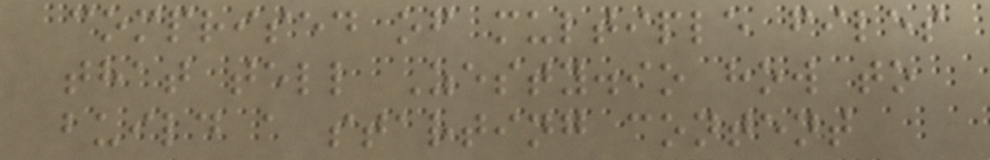comprised of multiple files
that tell Zesty.io how to
build a starting content
